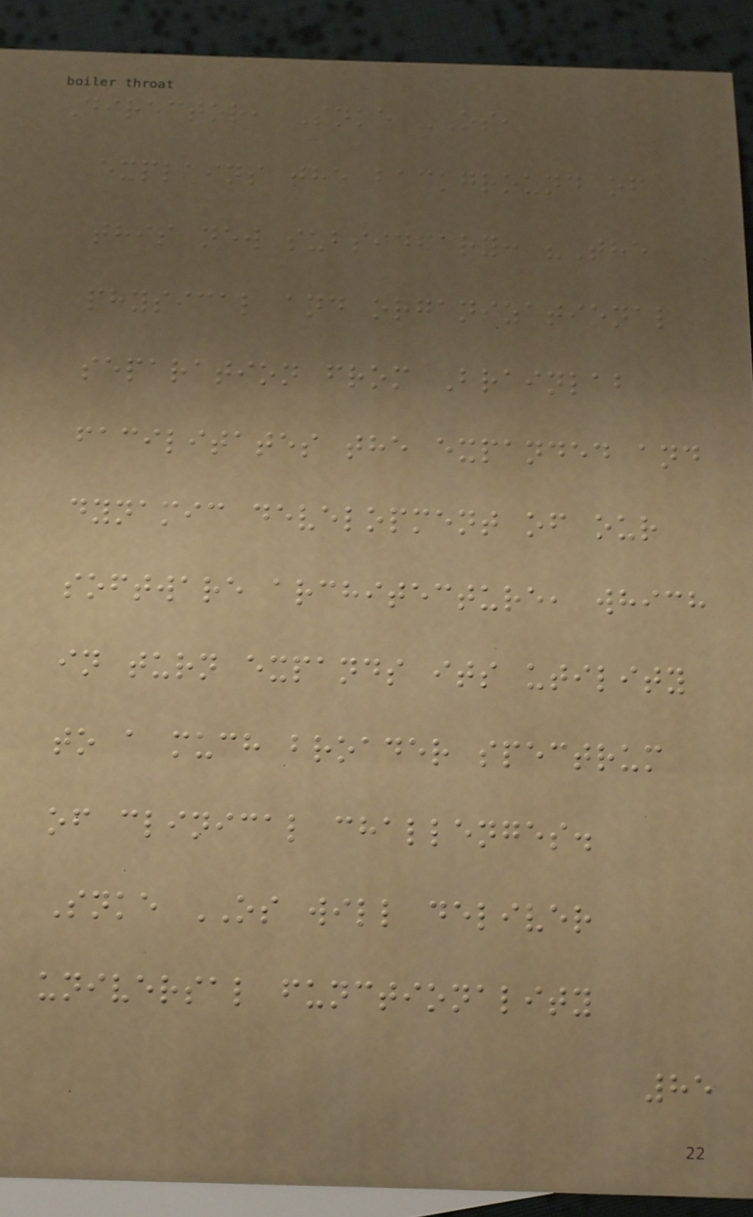Director, Snke OS,
explains the background of
this new subsidiary: "The
physical and organizational
separation from Brainlab
facilitates the expanded and
dynamic development of our
software architecture, which
in turn expands its utility
to a much broader spectrum
of clinical challenges.
Snke OS will deliver
universal functionality
85
